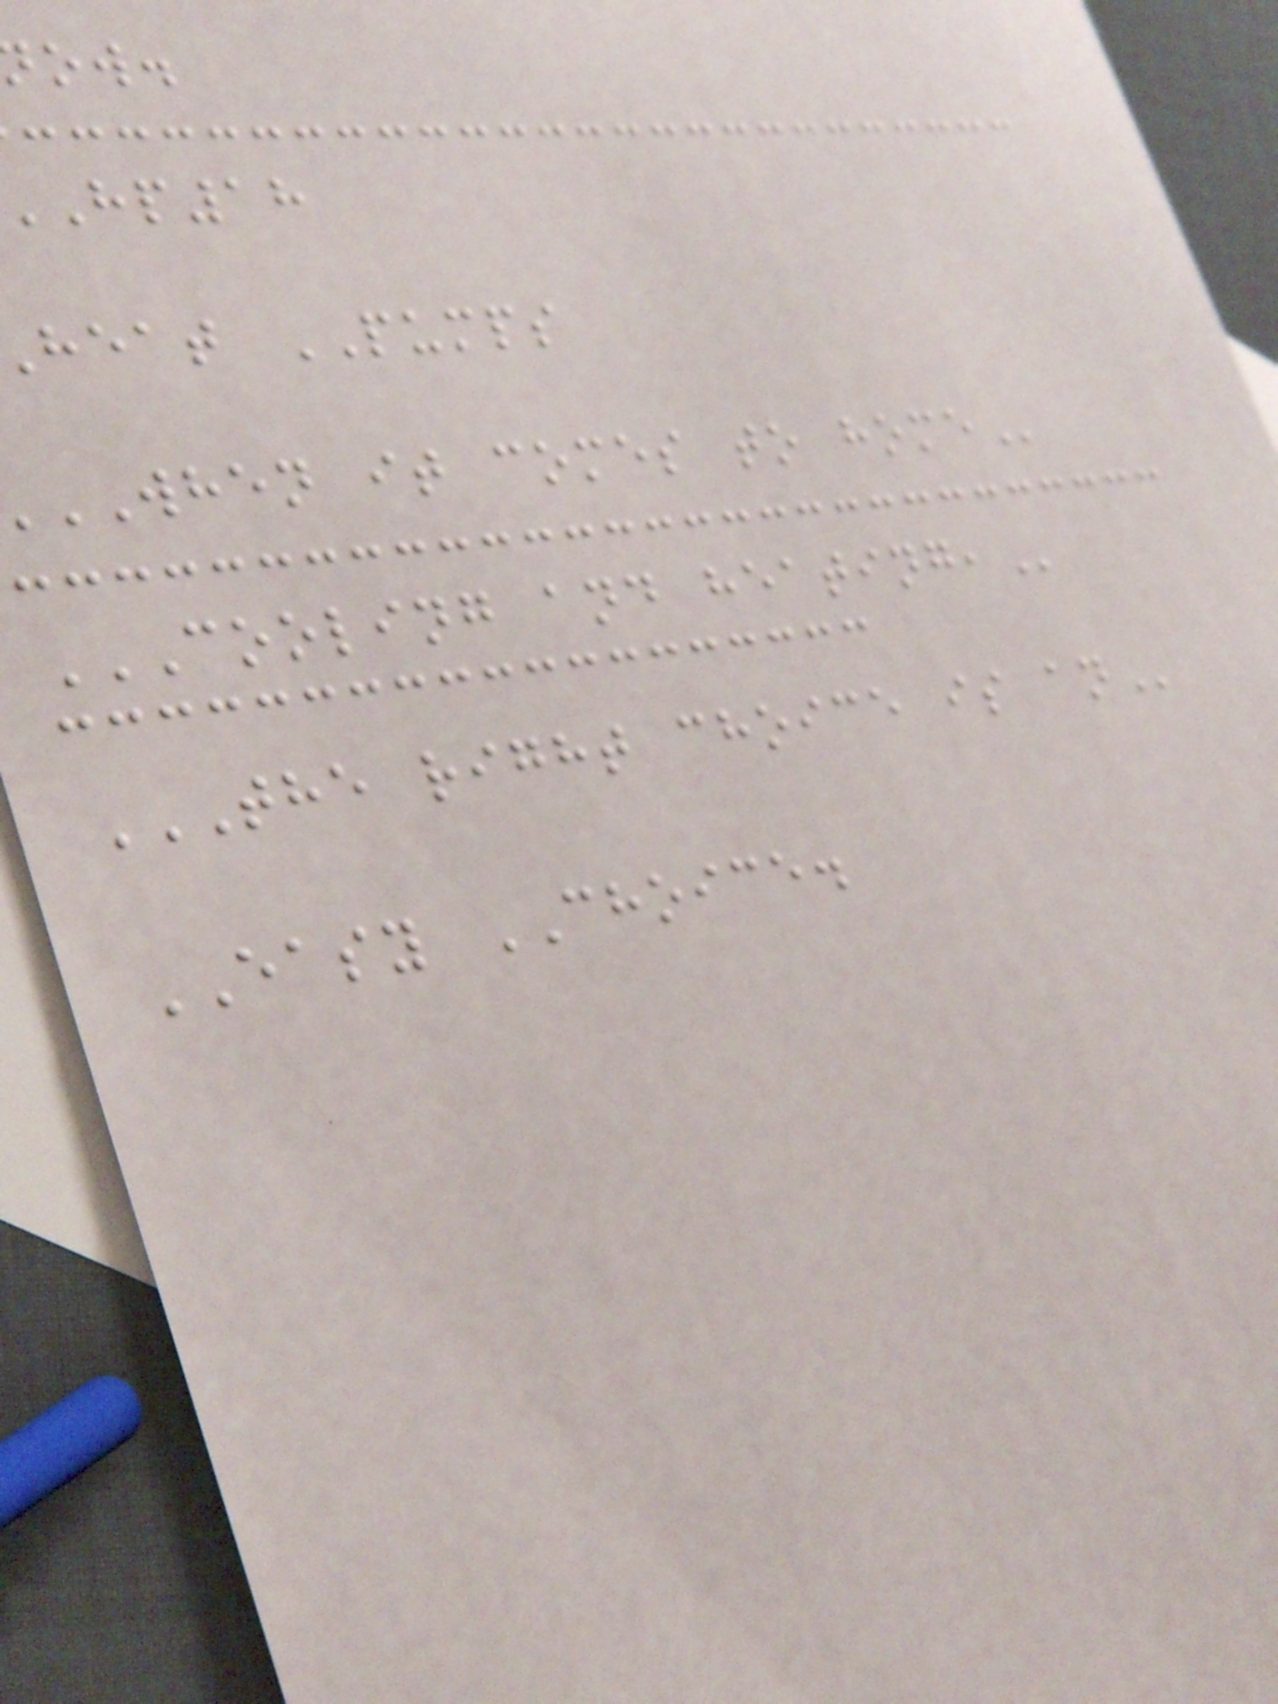hp18
heat PUMPS
WHEN it comes to
COOLING AND HEATING,
THE RIGHT CHOICE IS AN
EASY CHOICE.
